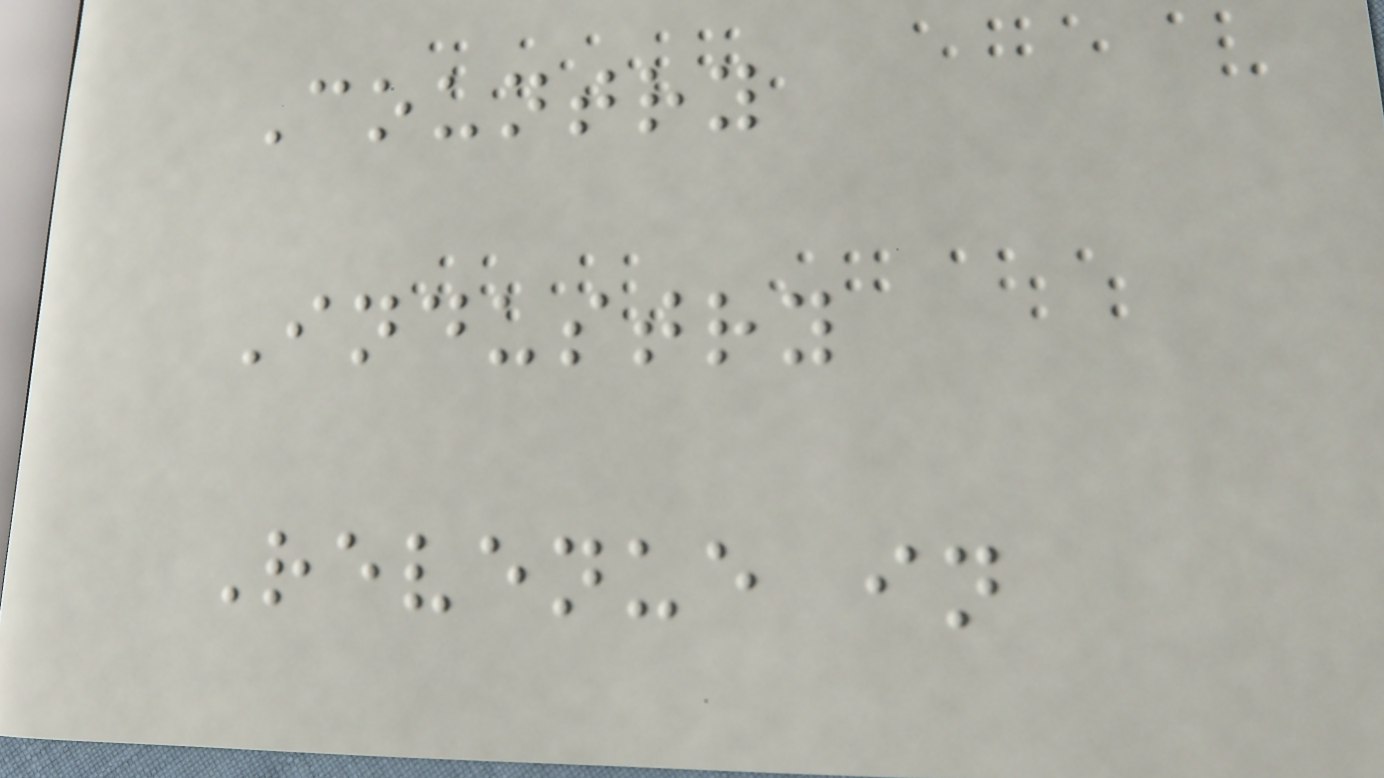Country
Industry
Revenue in
